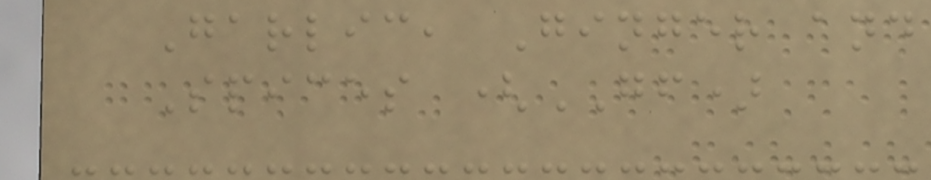Garlic, Ginger and
Spices (GF)
